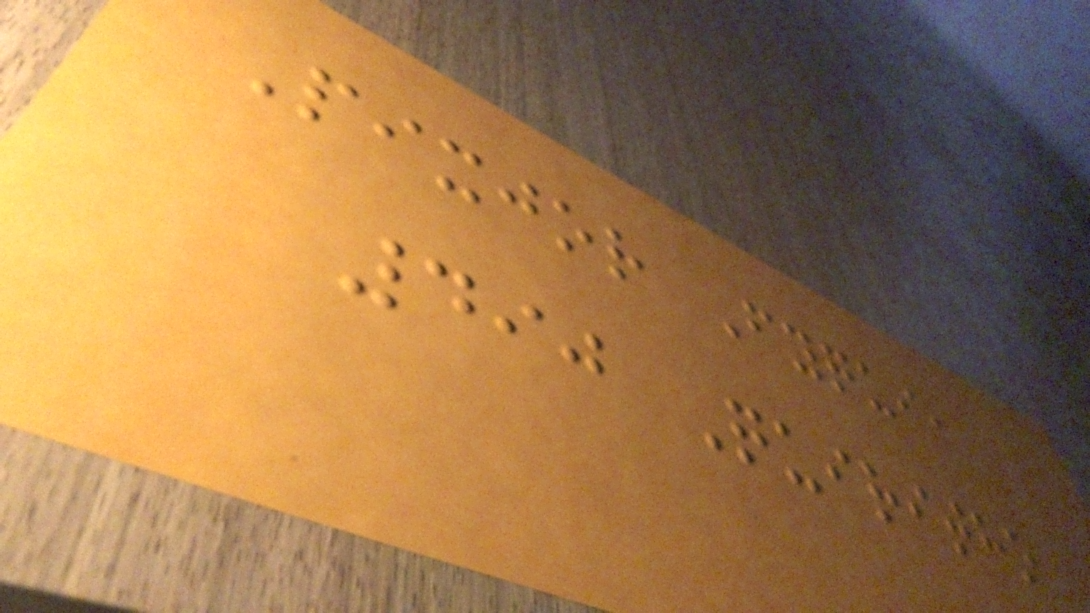Pixjor Fyqui,
490 Quiritho
